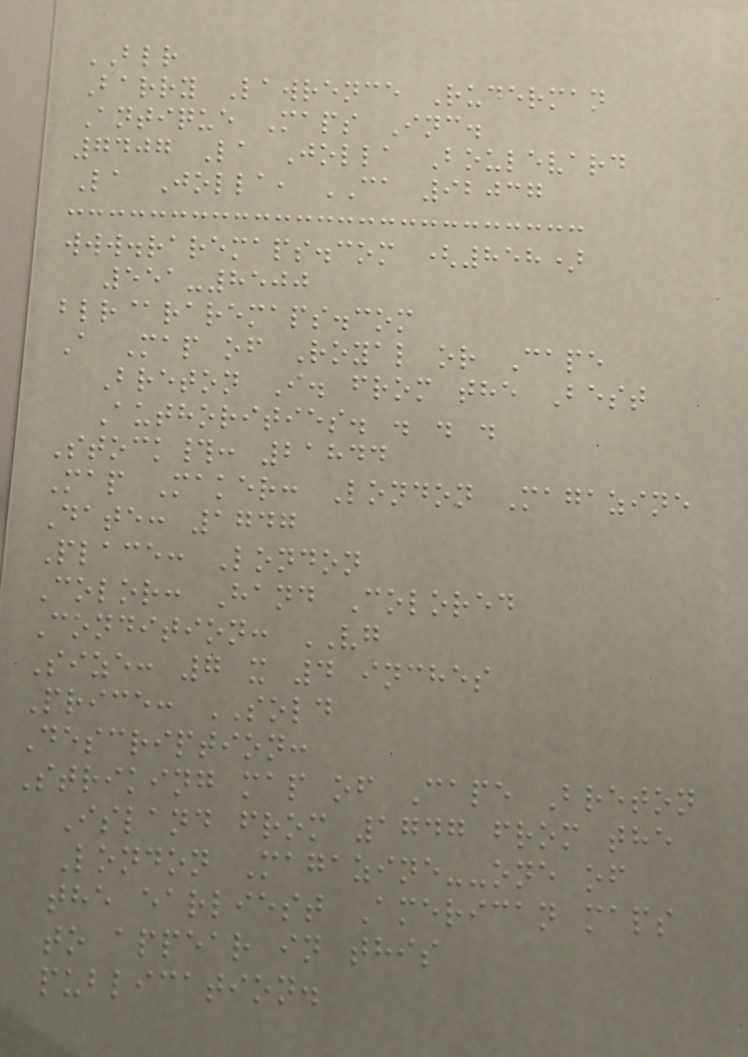BLR
Barry Lawrence Ruderman
Antique Maps Inc.
7407 La Jolla Boulevard
La Jolla, CA 92037
www.raremaps.com (858)
551-8500
blr@raremaps.com
A Map of Royal or Cape
Breton I. from the Best
Authorities. . . .
Stock#: 21844
Map Maker: London Magazine
Date: 1747
Place: London
Color: Hand Colored
Condition: VG
Size: 7 x 4 inches
Price: SOLD
Description:
Striking map of Cape Breton
Island from 1747 from the
London Magazine--one of
the earliest American maps
to appear in this
publication.
